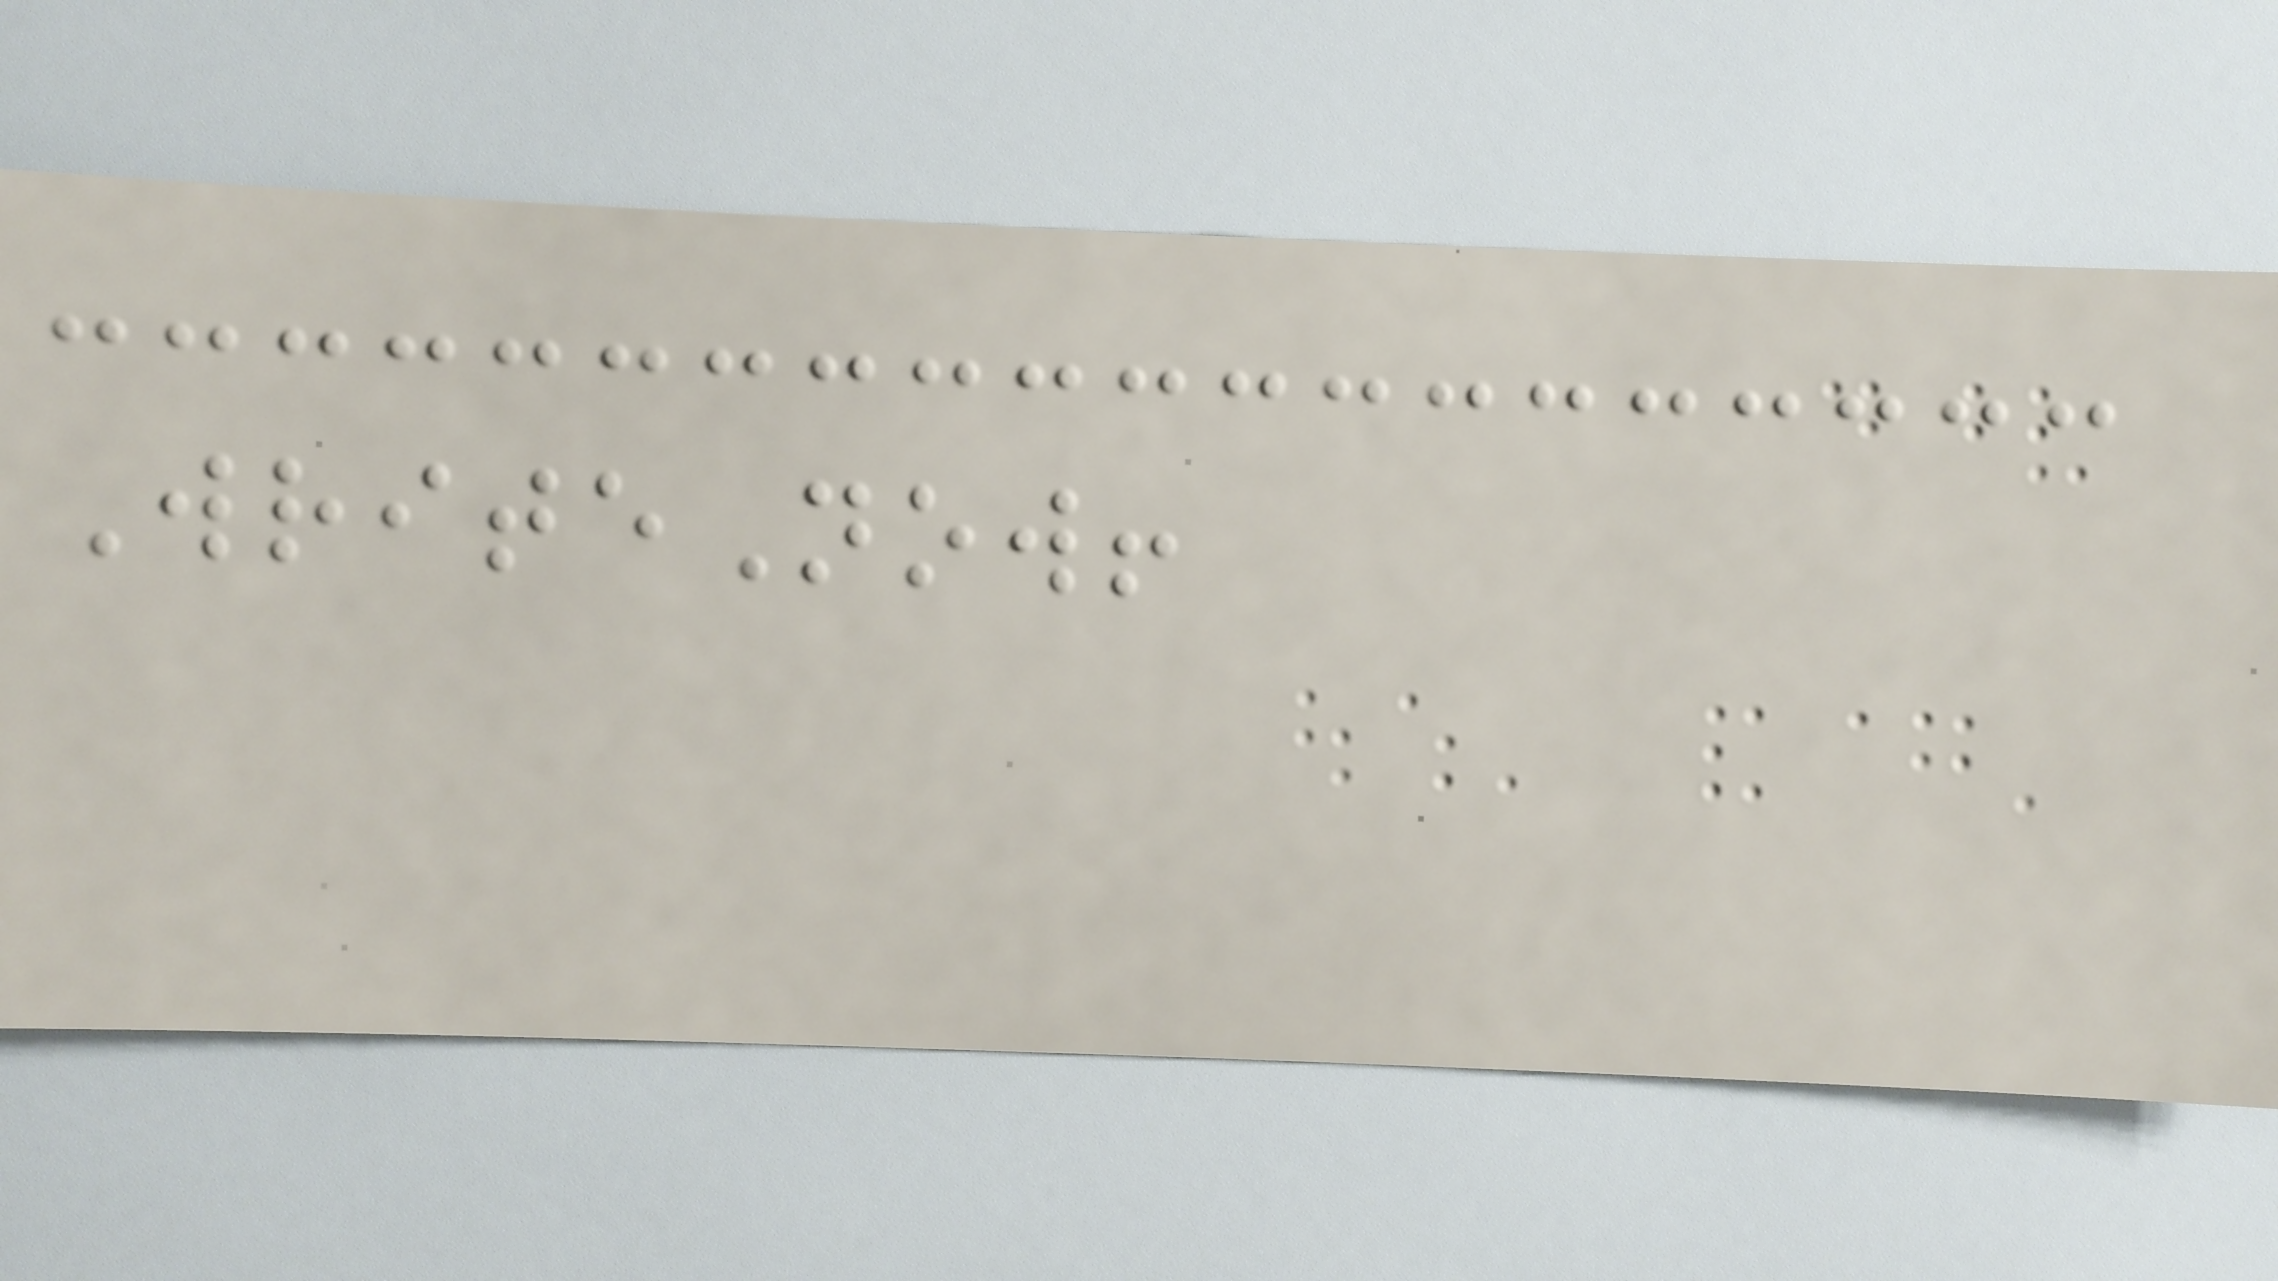WriteNow!
